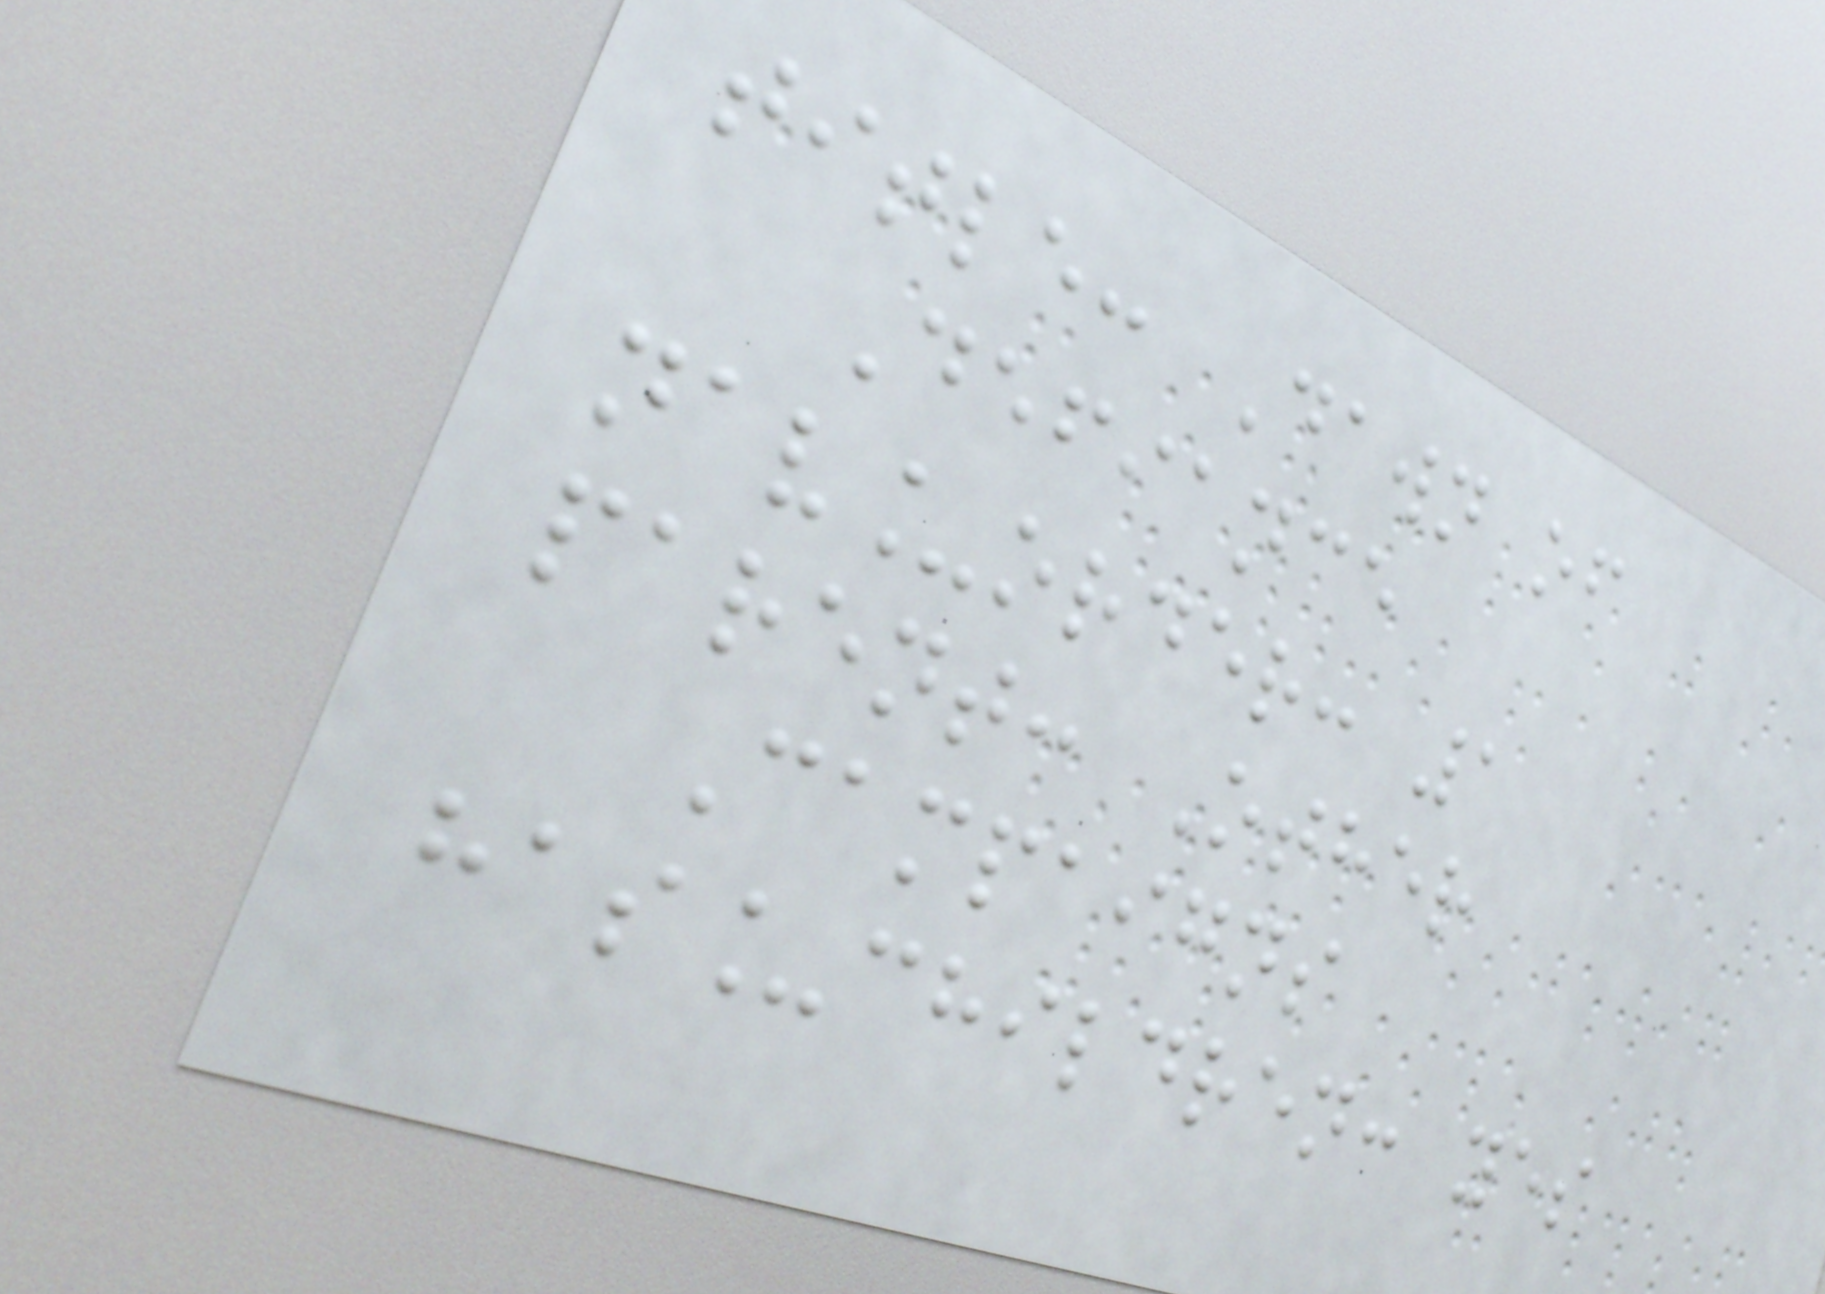title: Dawn of
Defiance
nav_order: 1
parent: Other
Campaigns
has_children: yes
